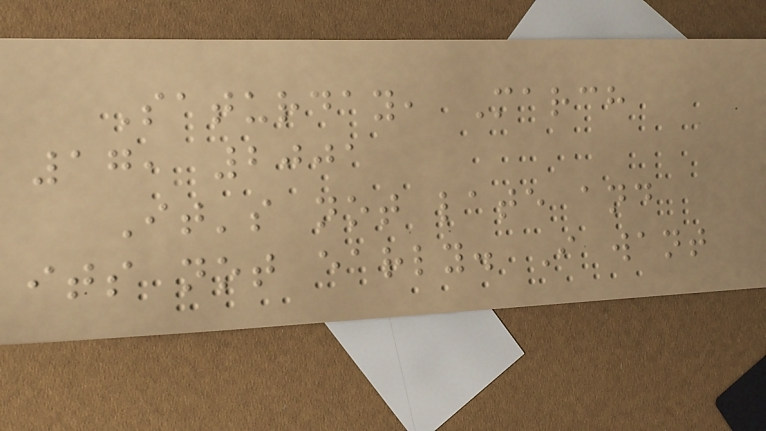Saturday, March
17, 2001
It's not late and
its not early. I want
